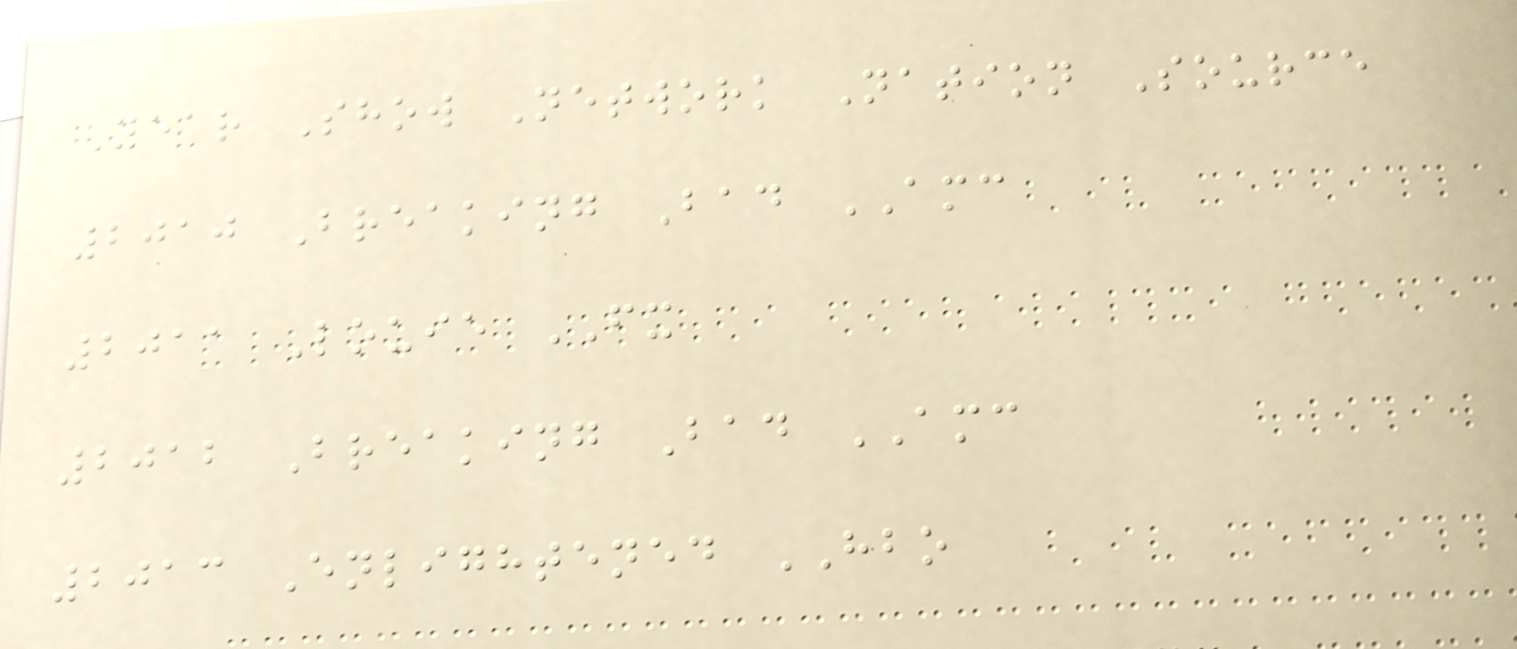Year Show Network Nation Source
2010 Breaking Bad AMC
2011 Louie FX
2012 Breaking Bad AMC
2013 Enlightened HBO
